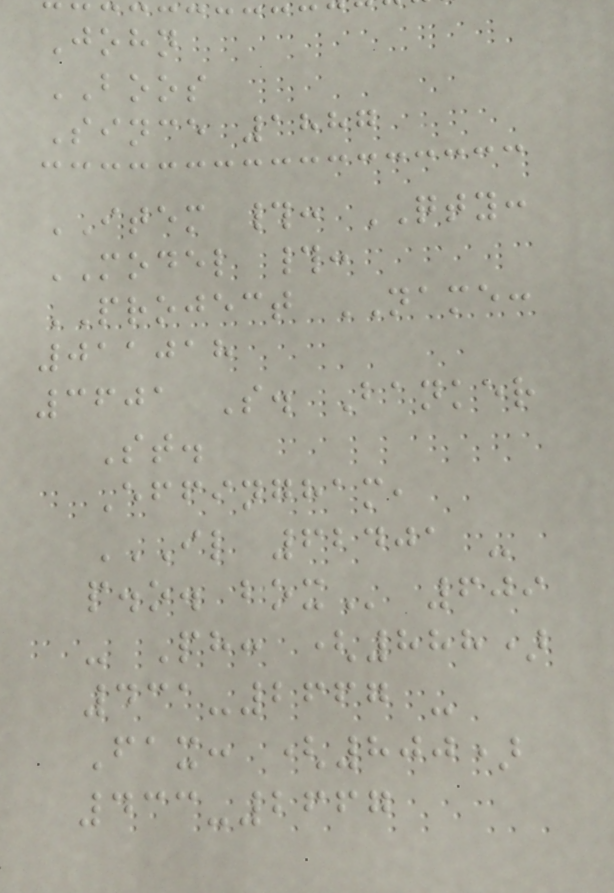John
BOOS
Since 1887
ITEM #: QTY:
MODEL #:
PROJECT NAME:
011018
3601 S. Banker
St.
Effingham,
IL 62401 -
P.O. BOX 609
- Ph: (888)
431-2667 -
Fax: (800)
433-2667
